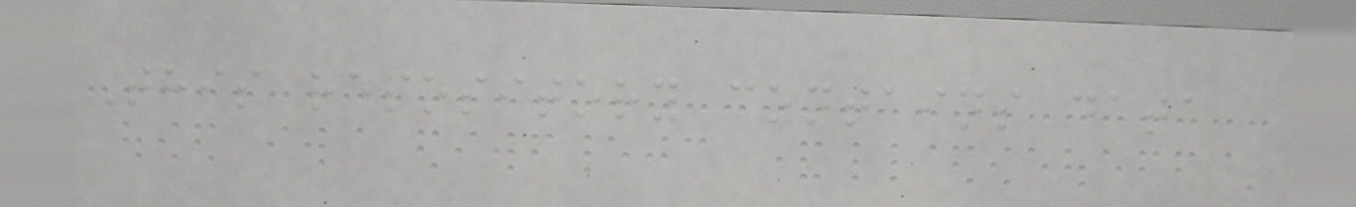This repository contains data
